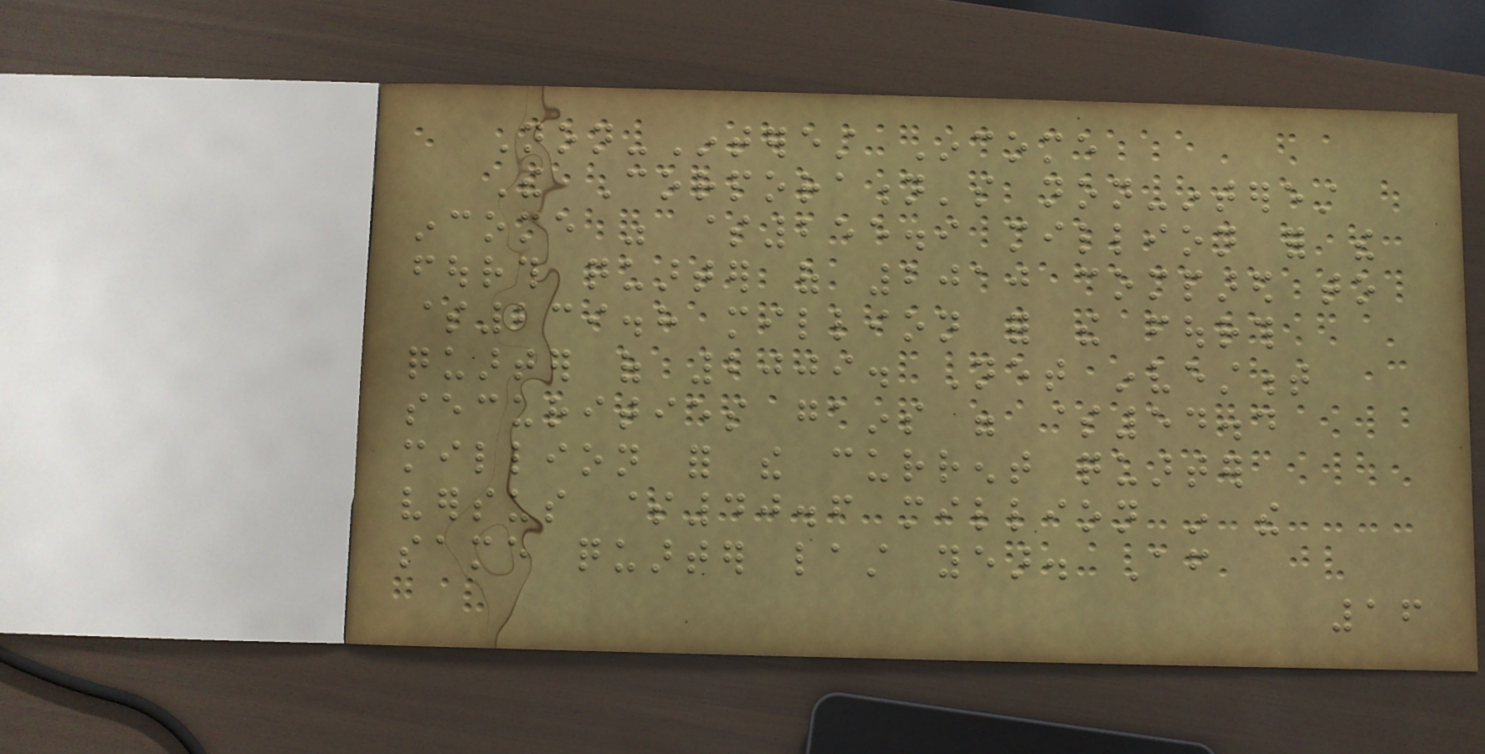Non-Interest Income
The Corporation's non-interest
income was $255.9 million for the
fourth quarter of 2010 compared to
$239.8 million for the fourth
quarter of 2009. Net investment
securities gains were $54.4
million for the current quarter
versus $40.6 million in the
same quarter last year. After
16
